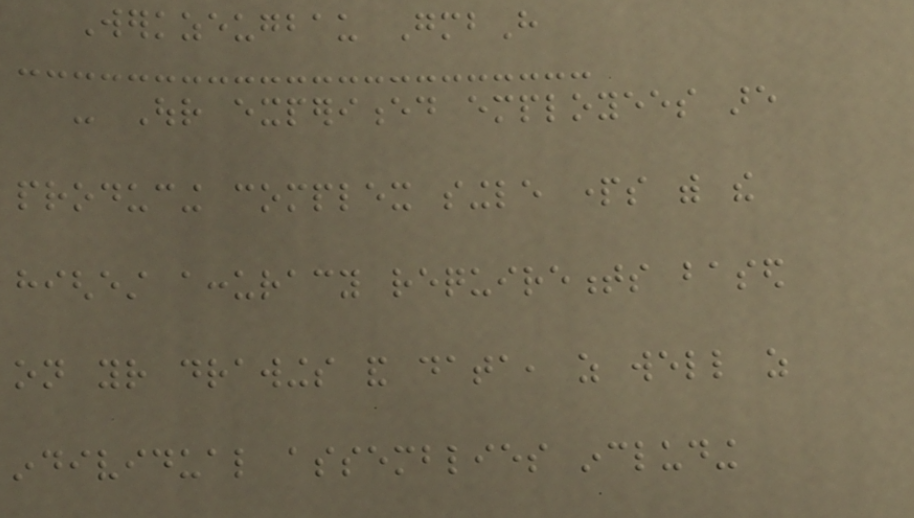Werkzeugbau GmbH
- Our experienced employees are
producing complex single parts with the
highest accuracy requirements based
on your drawings and data, as well as
individual assemblies including
